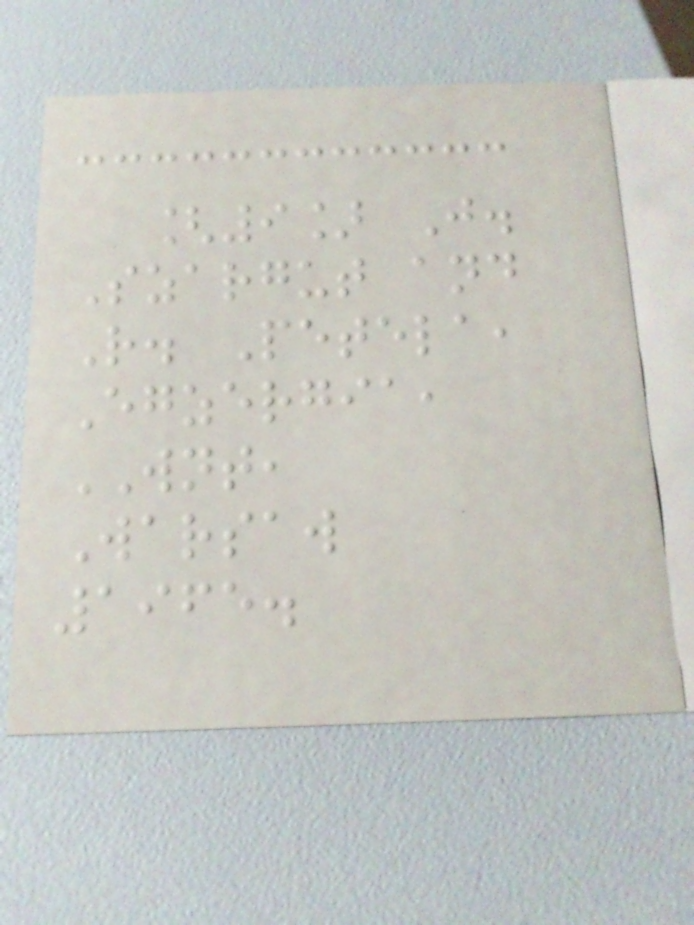[9] J.
Szargut and
R. Petela,
Egzergia,
WNT,
Warsaw
1965.
